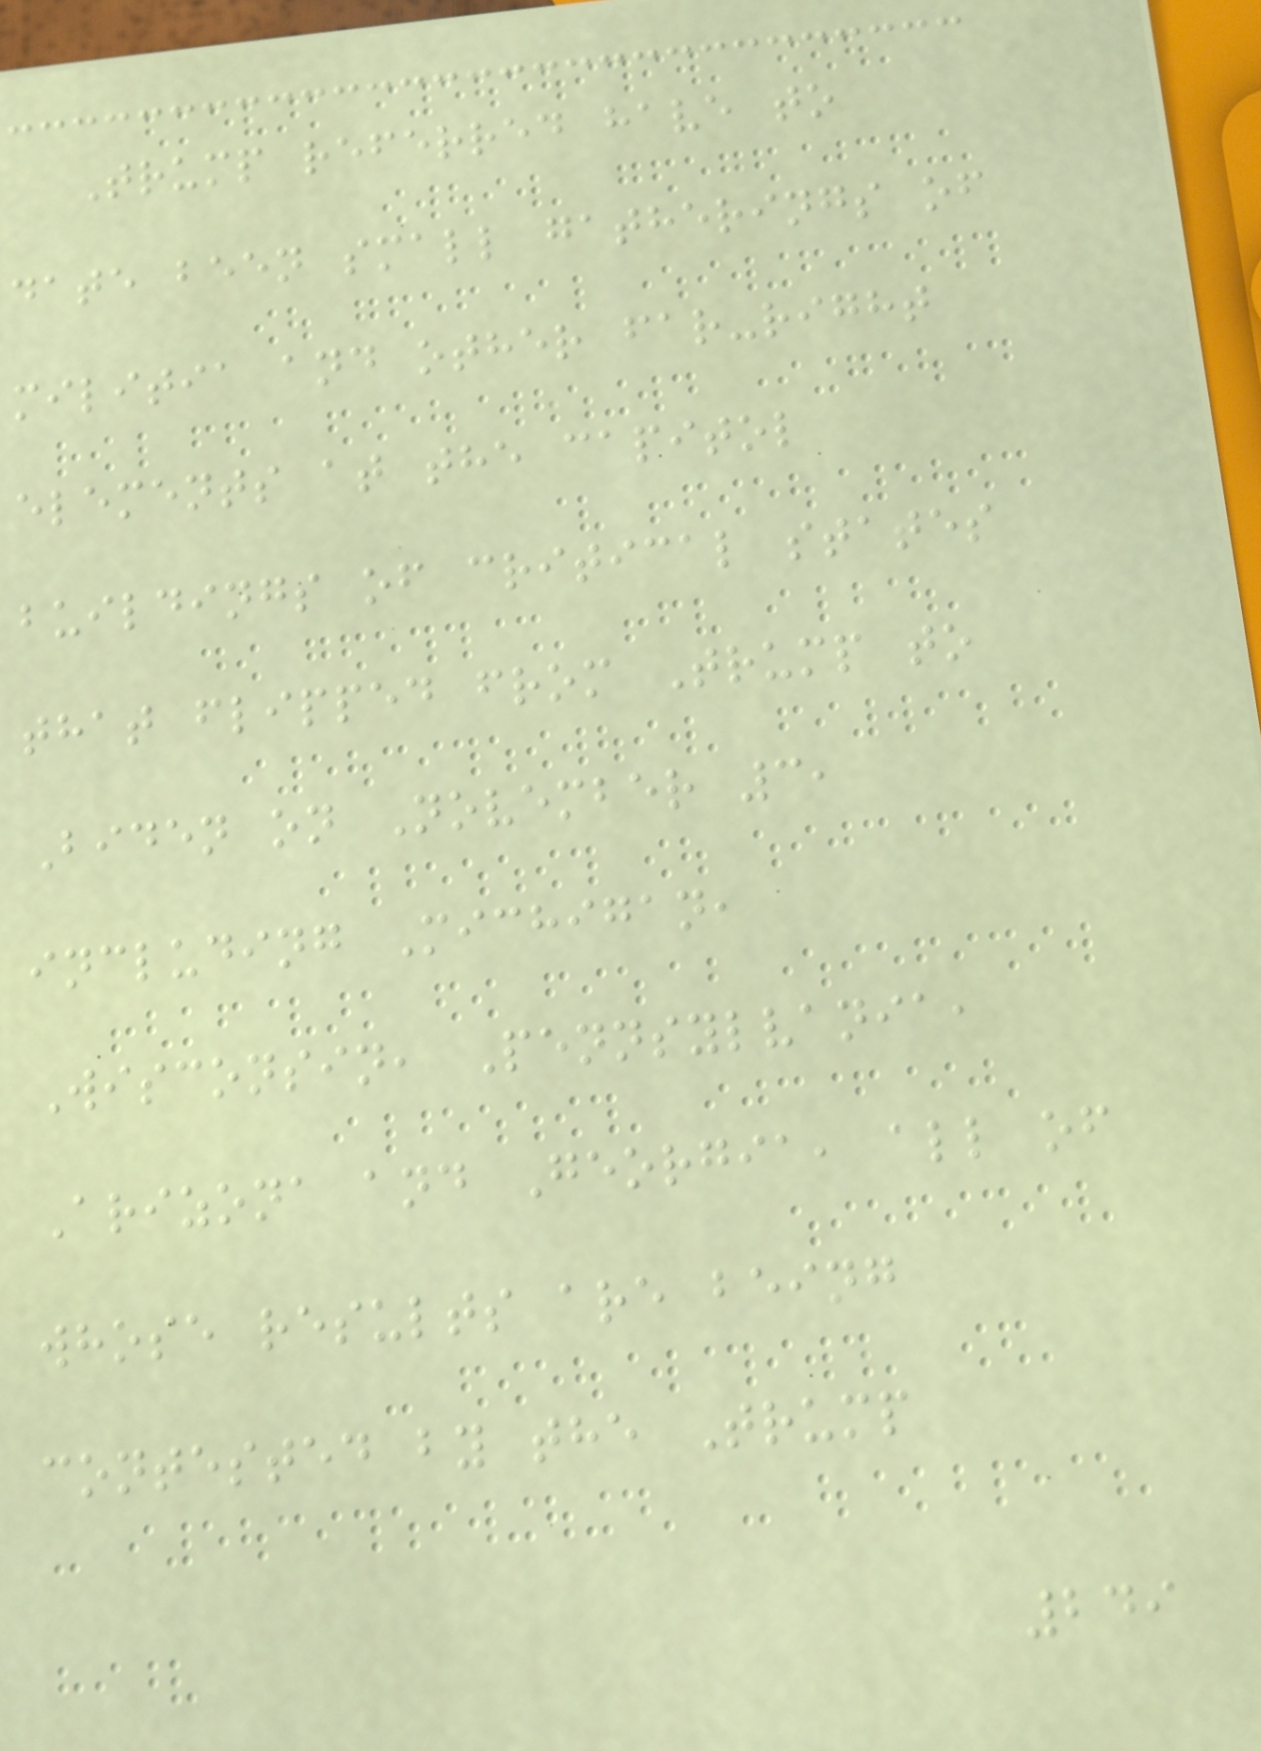Trump referred have to
date been small gatherings of
militia and other far-right
elements at the capitol
buildings of critical states
that flipped from Trump to
Biden on November 3,
including Michigan,
Wisconsin, Pennsylvania,
Arizona and Georgia, all of
whose results are being
contested by the Trump
249
